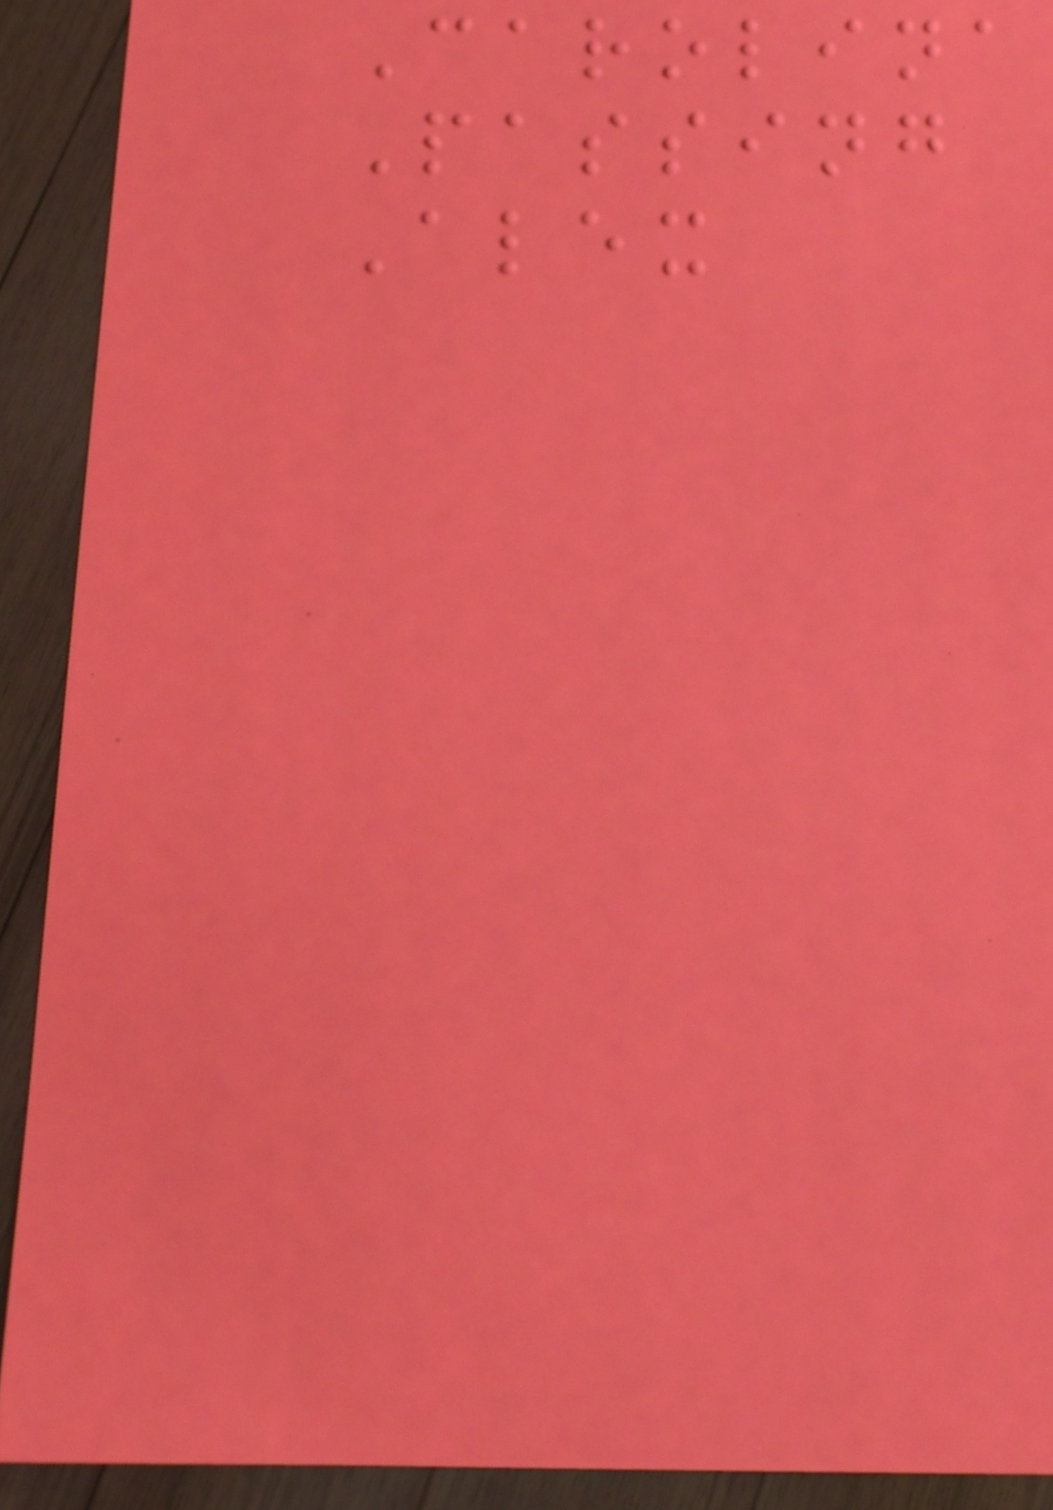Carolina
Passing
Alex
